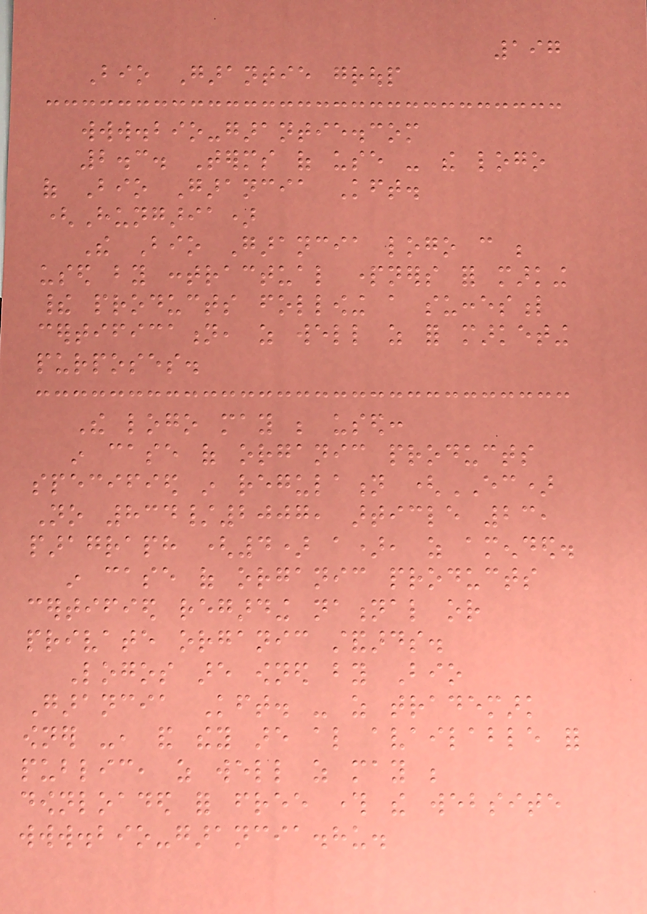197
Bio Garantie group
www.bio-garantie.com
2.3. Terms of use - the logo
of Bio Garancia Kft.
(Hungaria)
The Bio Garancia logo can be
used by contractual partners for marking
their products following a succesful
certification, as well as for marketing
purposes.
The logo may be used:
in case of organic products
specified in regulation (EC)
No 834/2007, article 23,
paragraph (4) a), as amended.
in case of organic products
certified regarding national or
private organic standards.
Logos are owned by Bio
Garancia Kft. - as trademark
owner -, and they are also available for
public, as well as may be
downloaded for free through the website
www.bio-garancia.hu.
